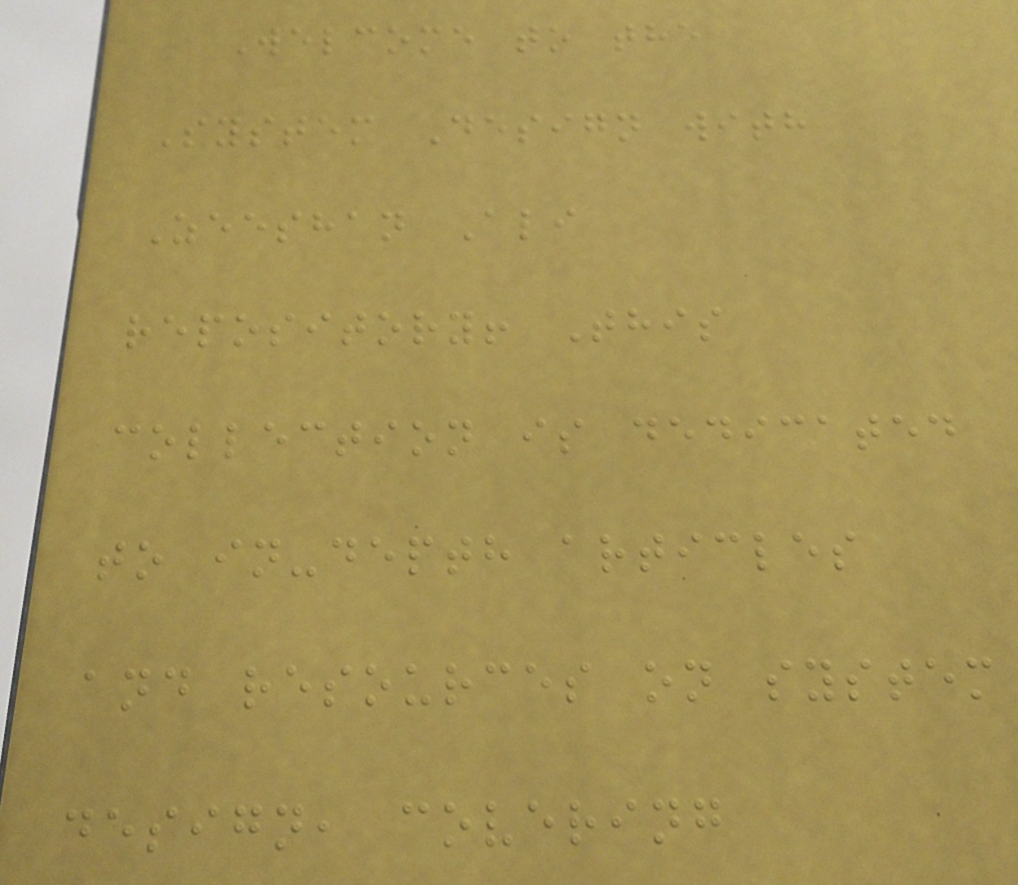Welcome to the
System Design with
Zeeshan Ali
repository! This
collection is dedicated
to in-depth articles
and resources on system
design, covering
